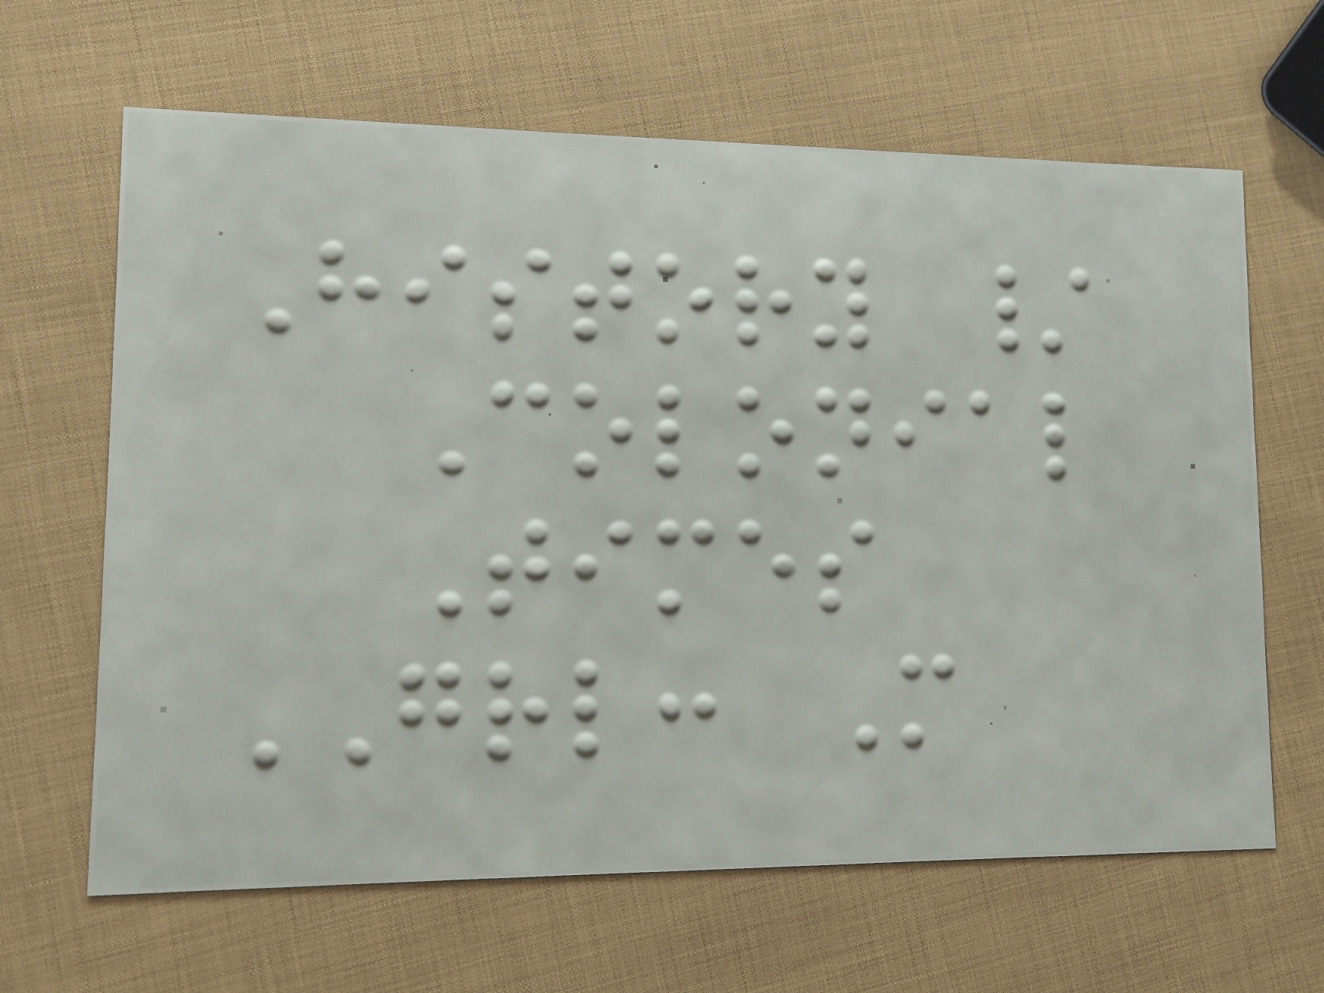History /
Colonial
Times
GRL: M
